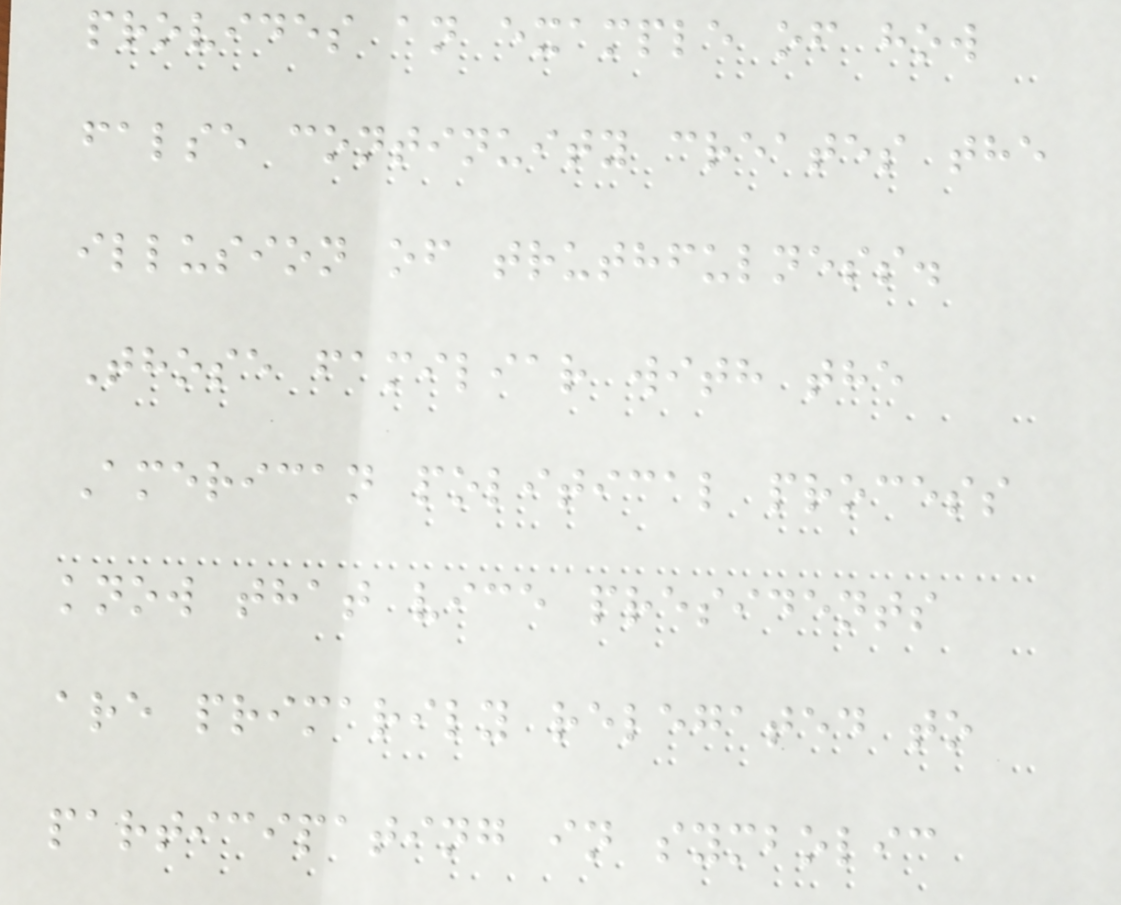provides an example of how
false continuity creates the
illusion of truthfulness.
Those familiar with the
American political process
know that vice presidents
are primarily relegated to
participating in symbolic
